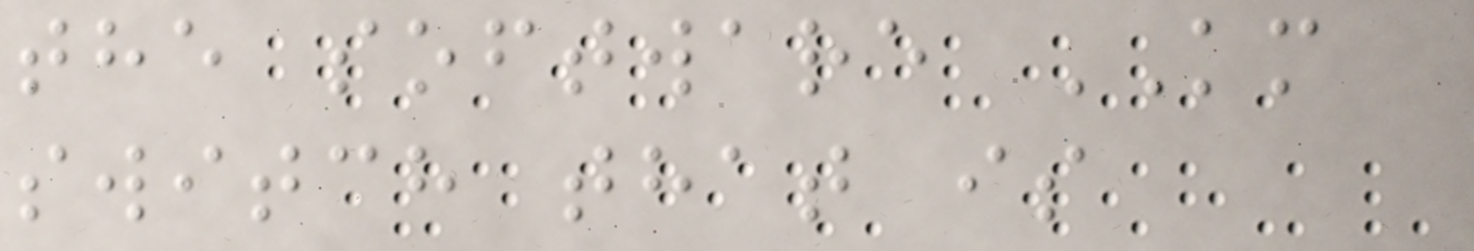the software KM
switch that is
